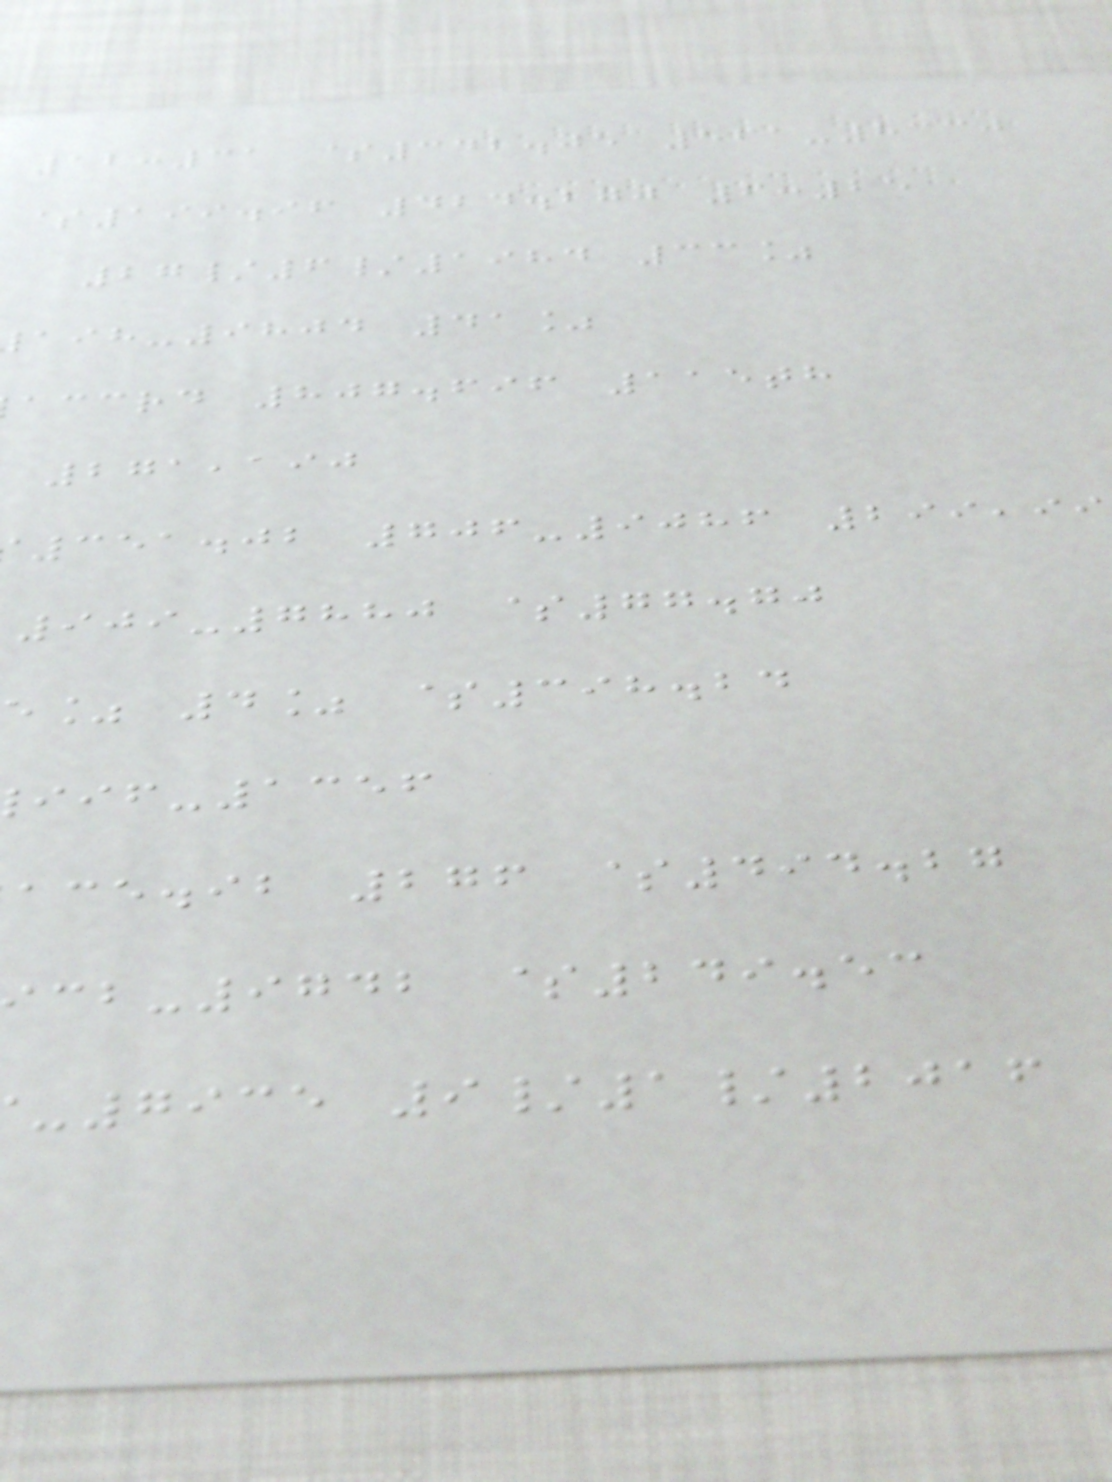12:31 $342.05 561-8330
$199.96 424.270 6:25
27/6/1984 33%
-9804 41%
accrd 807.696 115th
271,190
351.02 706-9086 299,99
909-7880 $77.70
e% 4% $398.24
-1356
ace.ib 276 $494.27
-9742 $249.53
-7935 9/1/2016
